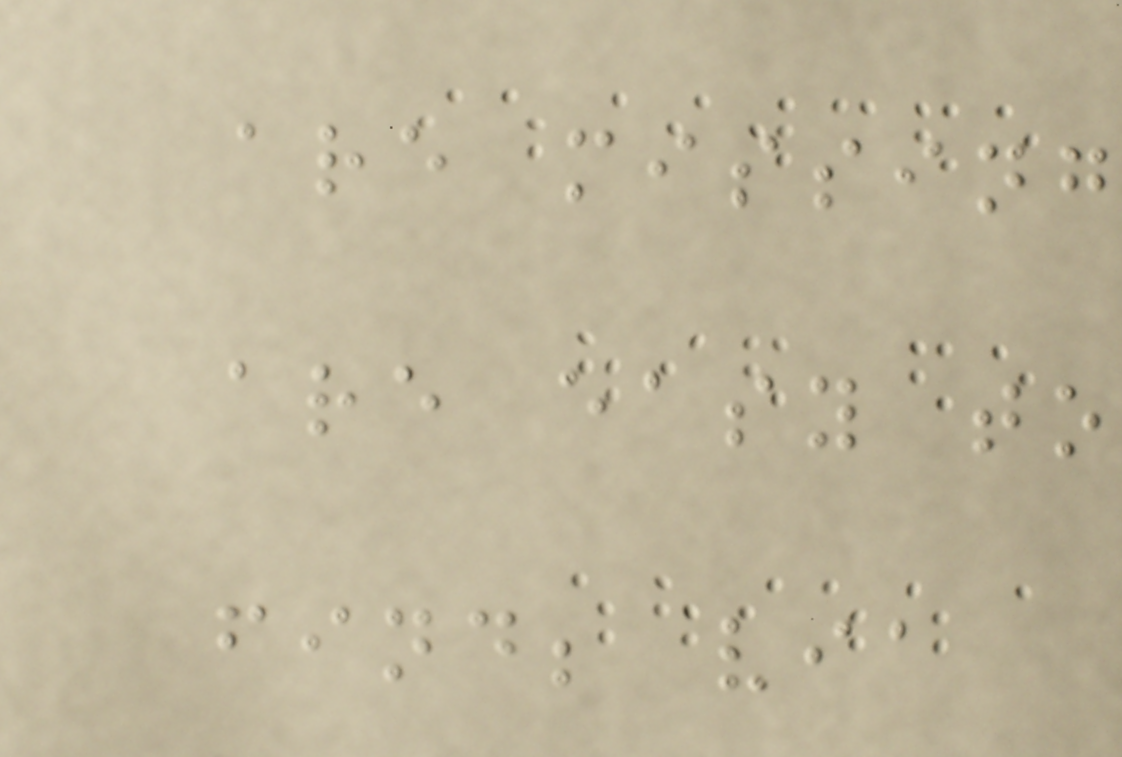are missing
are easy to
find; via
